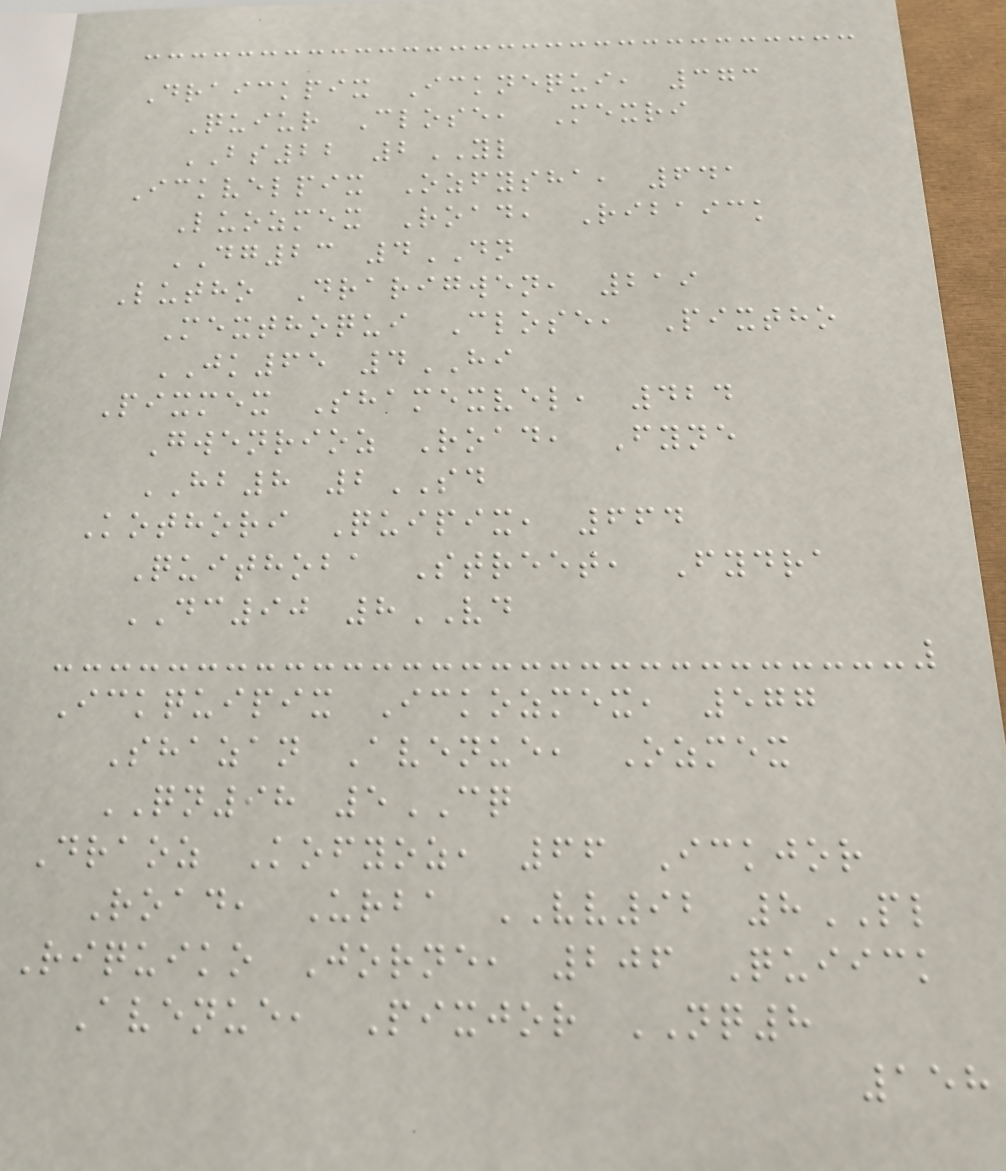Draickpix Icknequi, 373
Quiur Close, Mexri
BS22 2YL
Ickvelpix Ozfysha, 641
Luozmex Road, Ribaick
DG23 4DN
Lutho Drarigwen, 219
Mexthoqui Close, Pixtho
JK65 4HI
Pixmex Shamexvel, 424
Gwenrioz Road, Fyne
HB8 2SD
Kothori Quipix, 664
Quithoba Street, Fydra
DC90 8VD
Ickquipix Ickozmex, 577
Shazan Avenue, Ozmex
QN98 5CQ
Draoz Kofyoz, 66 Ickjor
Road, Urba VV92 8PL
Riquiko Jorne, 206 Quiick
Avenue, Pixjor NQ8
158
